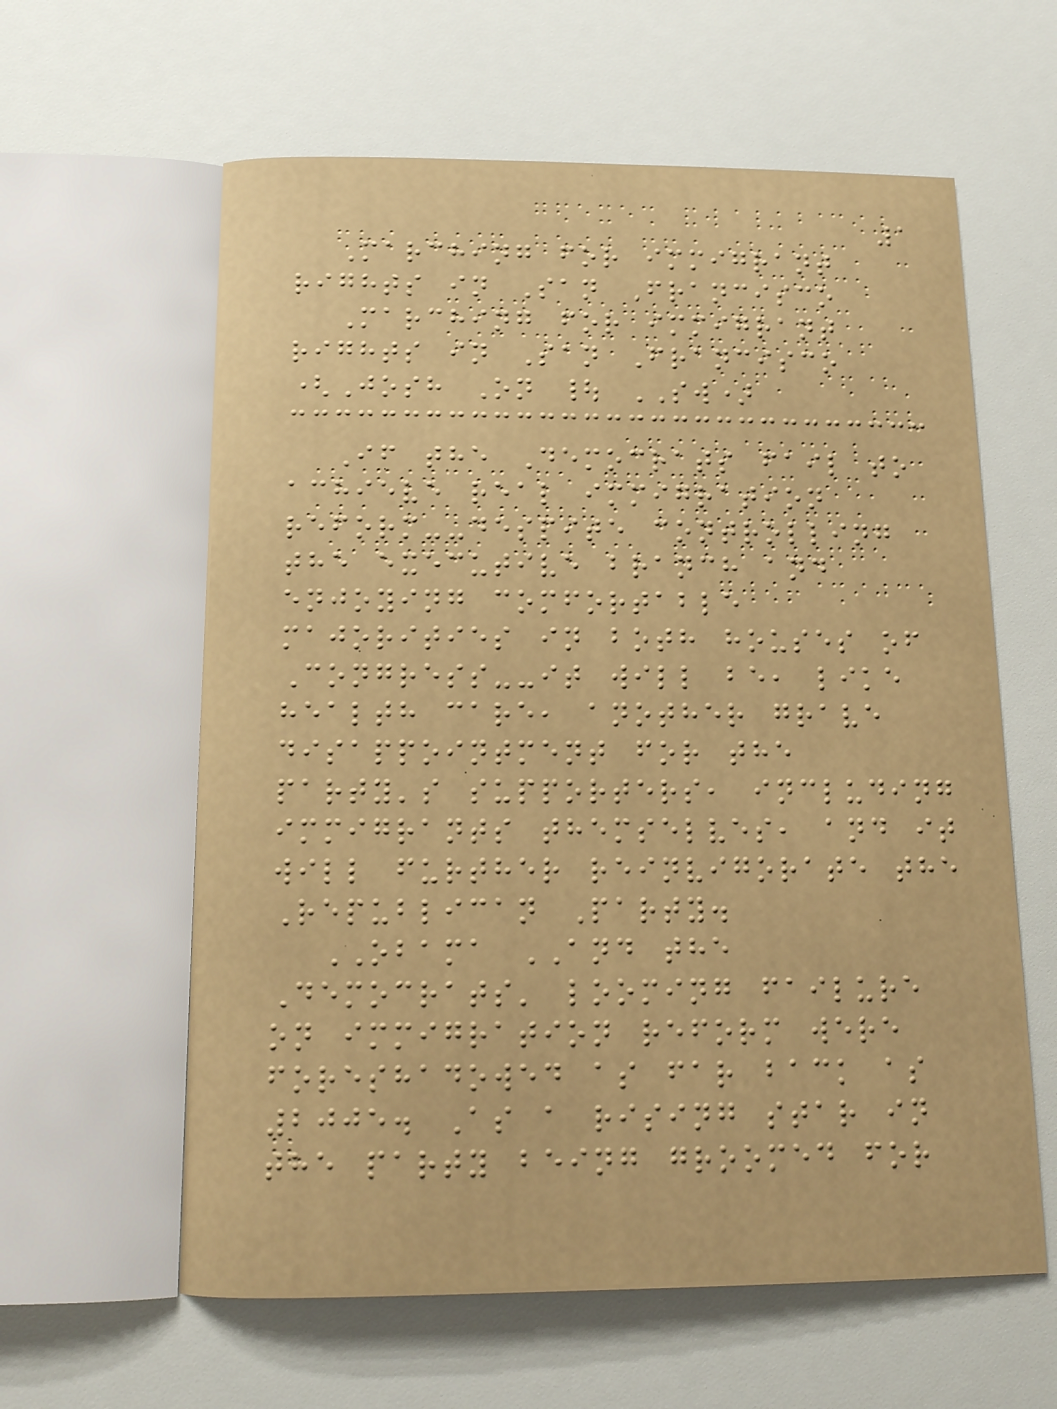1
Marching for immigrant
rights in San Francisco
Marching for immigrant
rights in San Francisco
(Josh On | SW)
If the Democrats fail to
achieve real immigration
reform--despite controlling
the executive branch and
enjoying comfortable
majorities in both houses of
Congress--it will be, like
health care, another grave
disappointment for the
party's supporters, including
immigrants themselves, and it
will further reinvigorate the
Republican Party.
OBAMA AND the
Democrats' looming failure
on immigration reform were
foreshadowed as far back as
2005. As a rising star in
the party being groomed for
